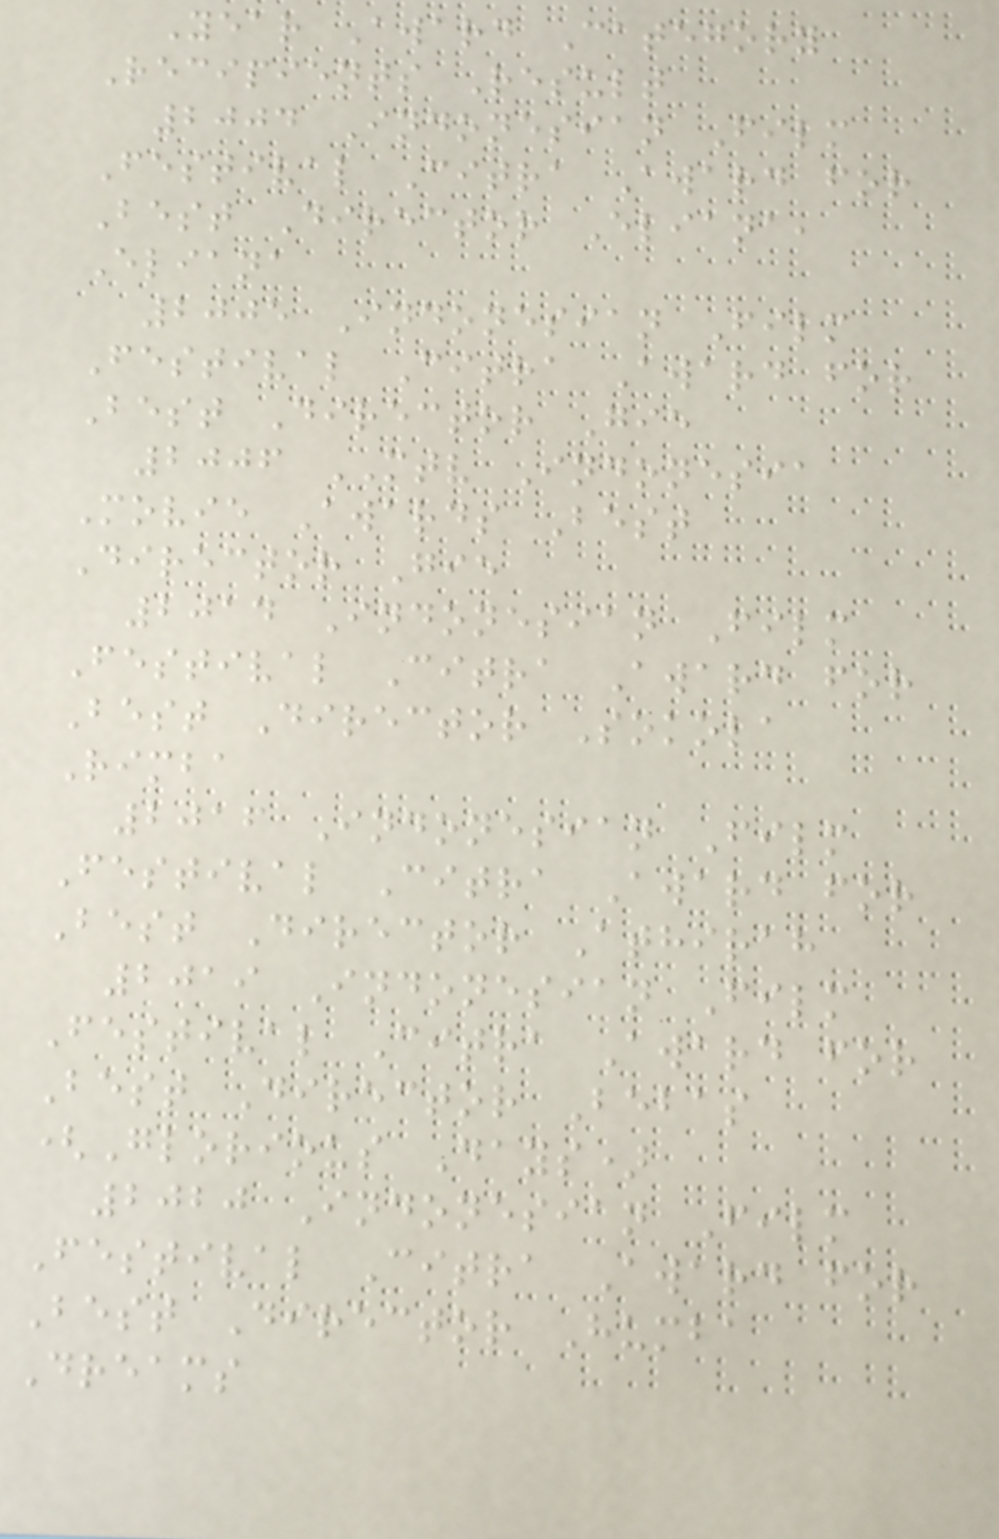Year Award Category
Recipients Result
2004 Indonesian Film
Festival Citra Award for
Best Director Eliana,
Eliana
2005 Indonesian Film
Festival Citra Award for
Best Director Gie
2006 MTV Indonesia
Movie Awards Best
Director Gie
2014 Indonesian Film
Festival Citra Award for
Best Director Sokola
Rimba
2016 Indonesian Film
Festival Citra Award for
Best Director Athirah
2019 Indonesian Film
Festival Citra Award for
Best Director Bebas
(Glorious Days)
2020 Indonesian Film
Festival Citra Award for
Best Director Humba
Dreams
